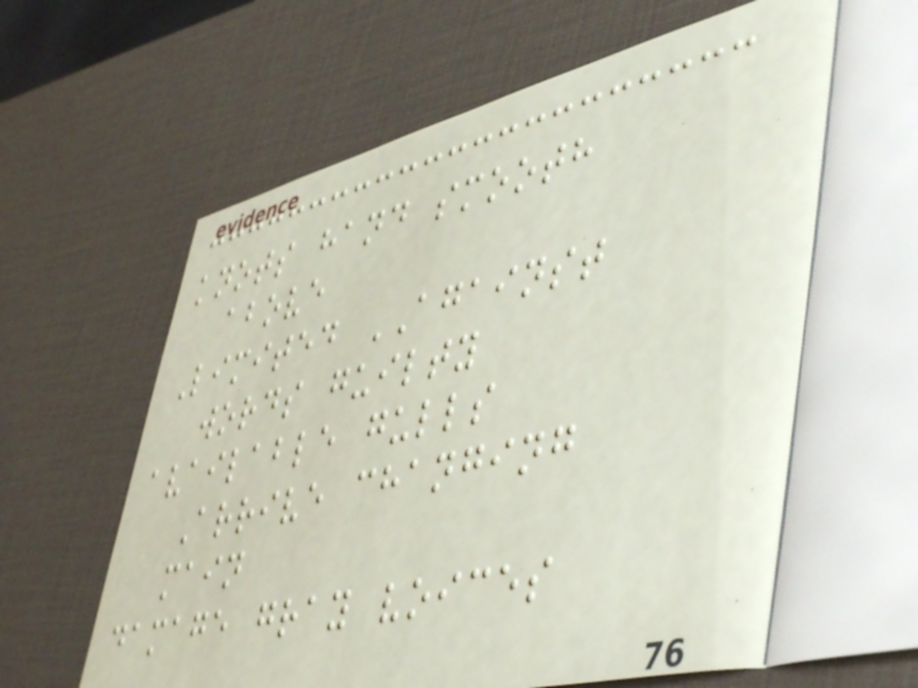knots hand smooth
above
Limited AGAINST
words guilty
available gulls
Arrive changing
main
damage gray voices
